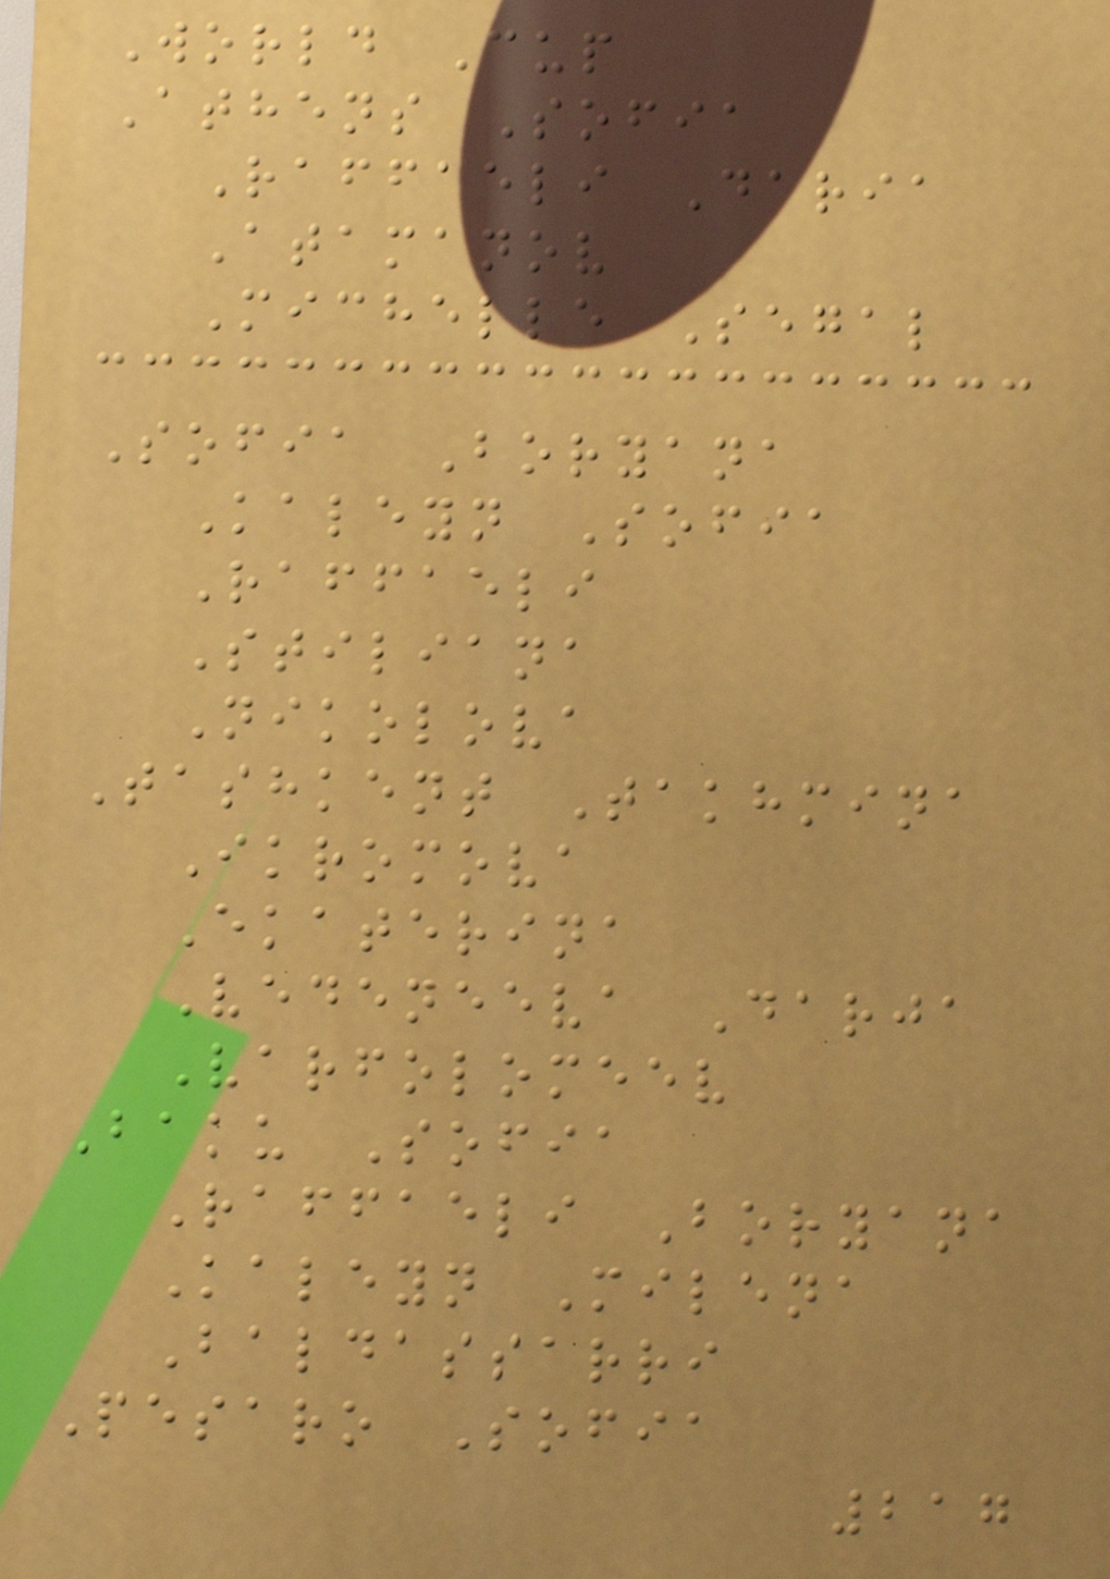World Cup
Athens Sofia
Raffaeli Daria
Atamanov
Michelle Segal
Sofia Boryana
Kaleyn Sofia
Raffaeli
Stiliana
Nikolova
Tashkent Takhmina
Ikromova
Ekaterina
Vedeneeva Darja
Varfolomeev
Baku Sofia
Raffaeli Boryana
Kaleyn Milena
Baldassarri
Pesaro Sofia
217
